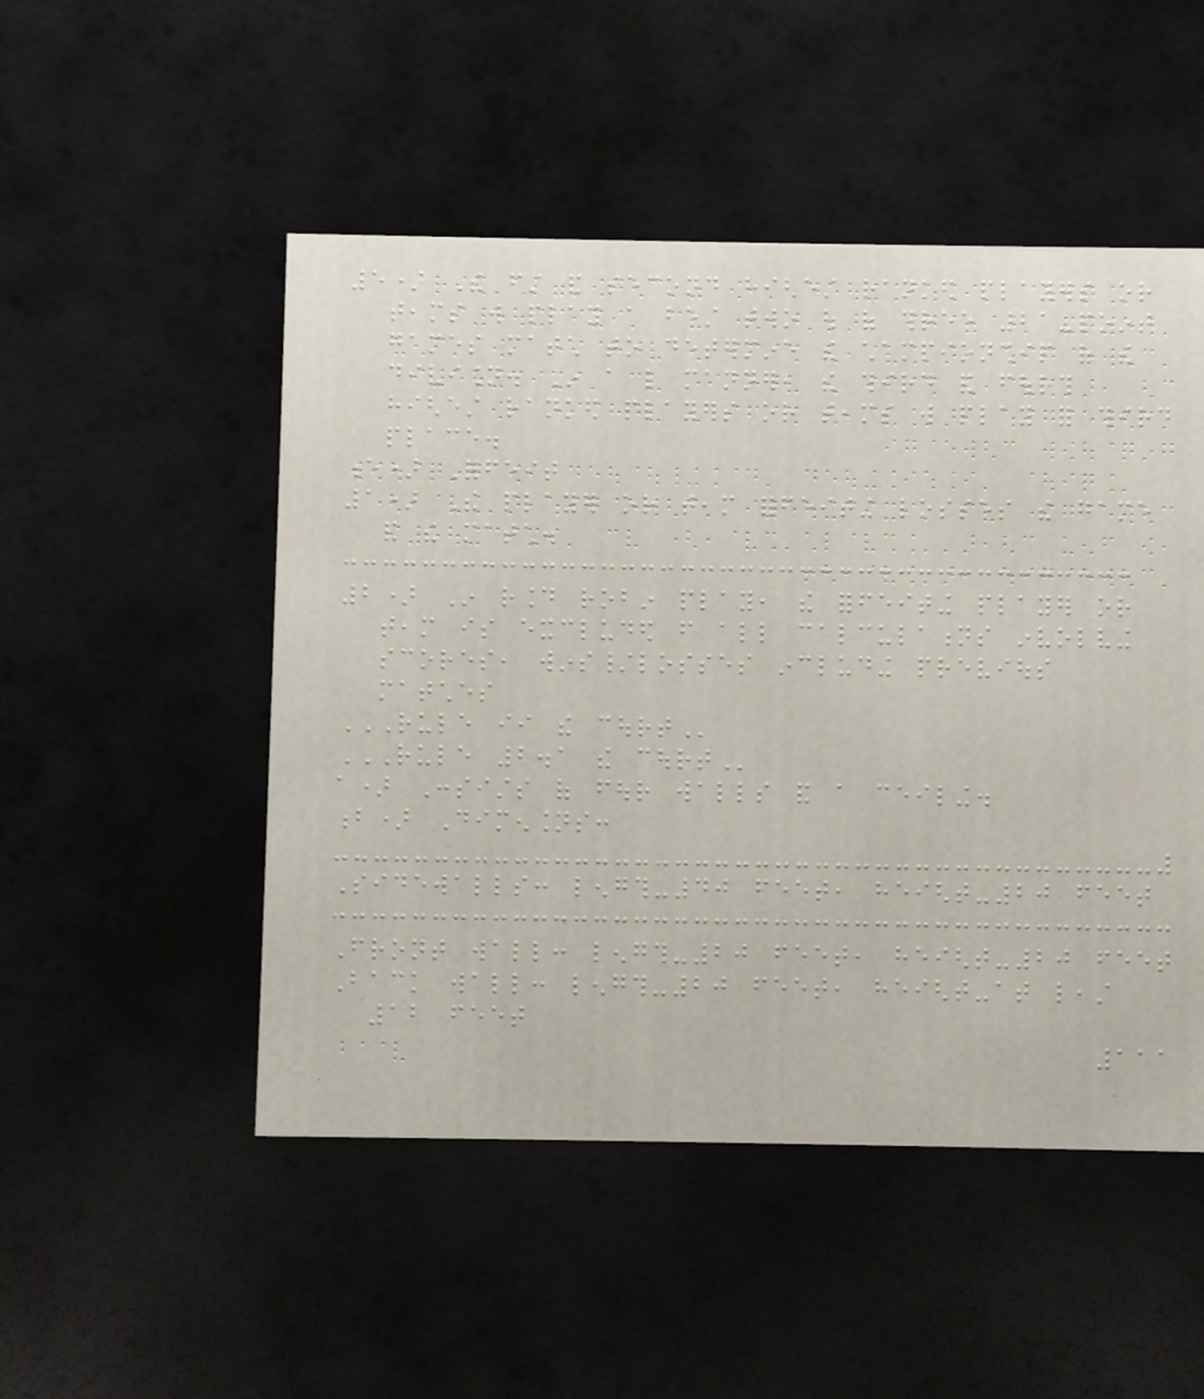5) The first and second highest ranked players or
teams will play a best two out of three 21-point
games match to determine the championship of the
division. In a like manner, the third and fourth
highest ranked players or teams will play for third
place.
e) Forfeit
1) The player or team forfeiting losses the game
and the match.
2) In round robin play, the forfeiting player or
team is excluded from all calculations involving
scores, wins/losses including previous
matches
RULE II THE COURT
RULE 2.1 THE COURT
a) Consists of four walls and a ceiling.
b) Dimensions:
Sidewalls: length-40 feet, height-20 feet
Front wall: length-20 feet, height-20 feet
Back wall: length-20 feet, height-at least
12 feet
111
